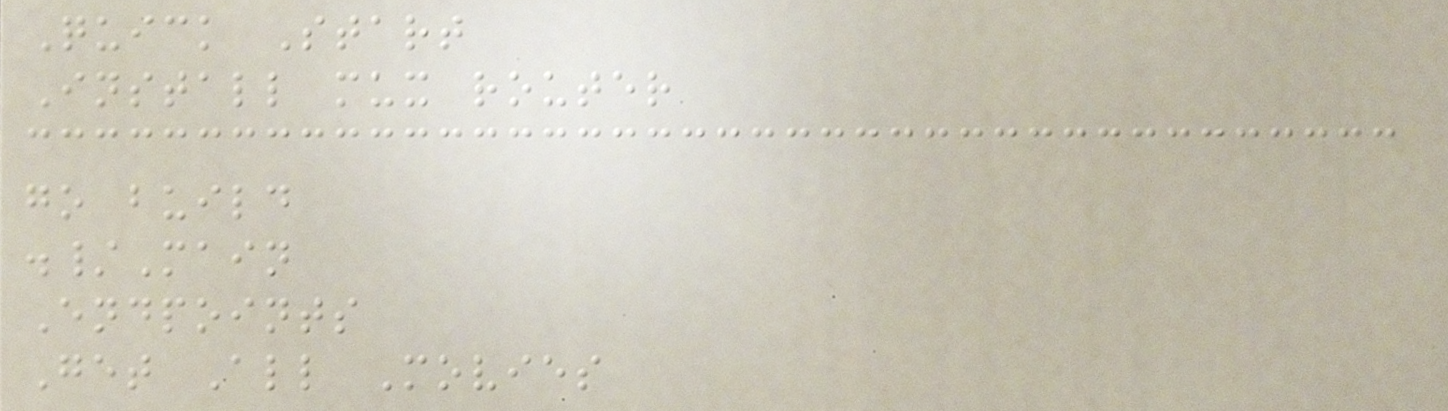Quick Start
Install mux router
go build
./Main
Endpoints
Get All Movies
